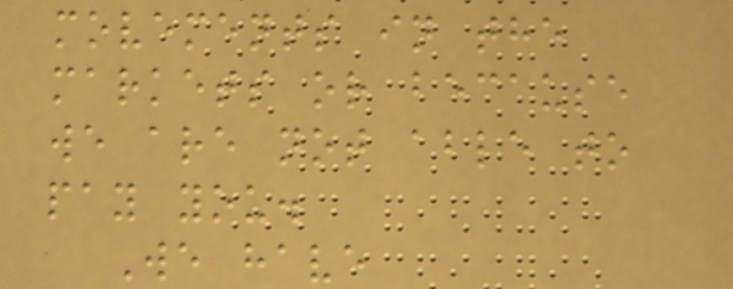movements in the
markets or because
we are not able to
pay you.
We have
